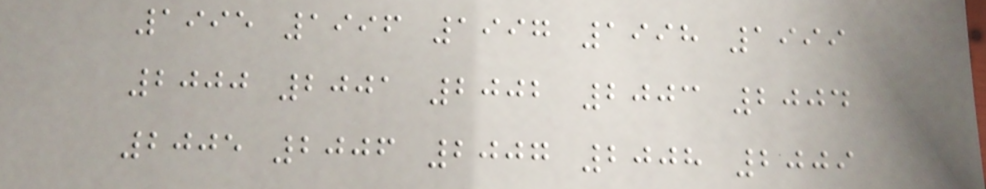1995 1996 1997 1998 1999
2000 2001 2002 2003 2004
2005 2006 2007 2008 2009
